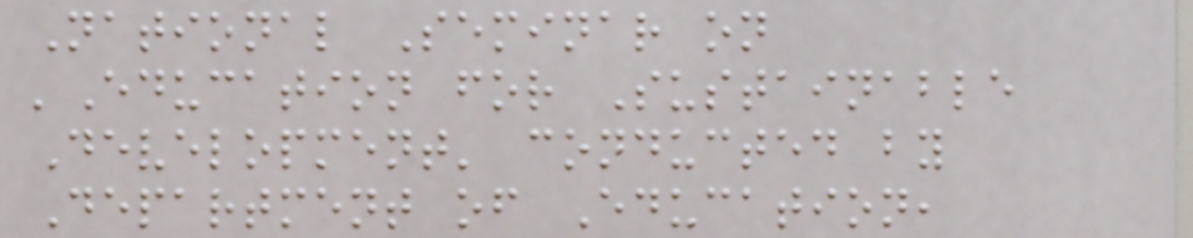National Seminar on
'Education for Sustainable
Development' conducted by
Department of Education,
